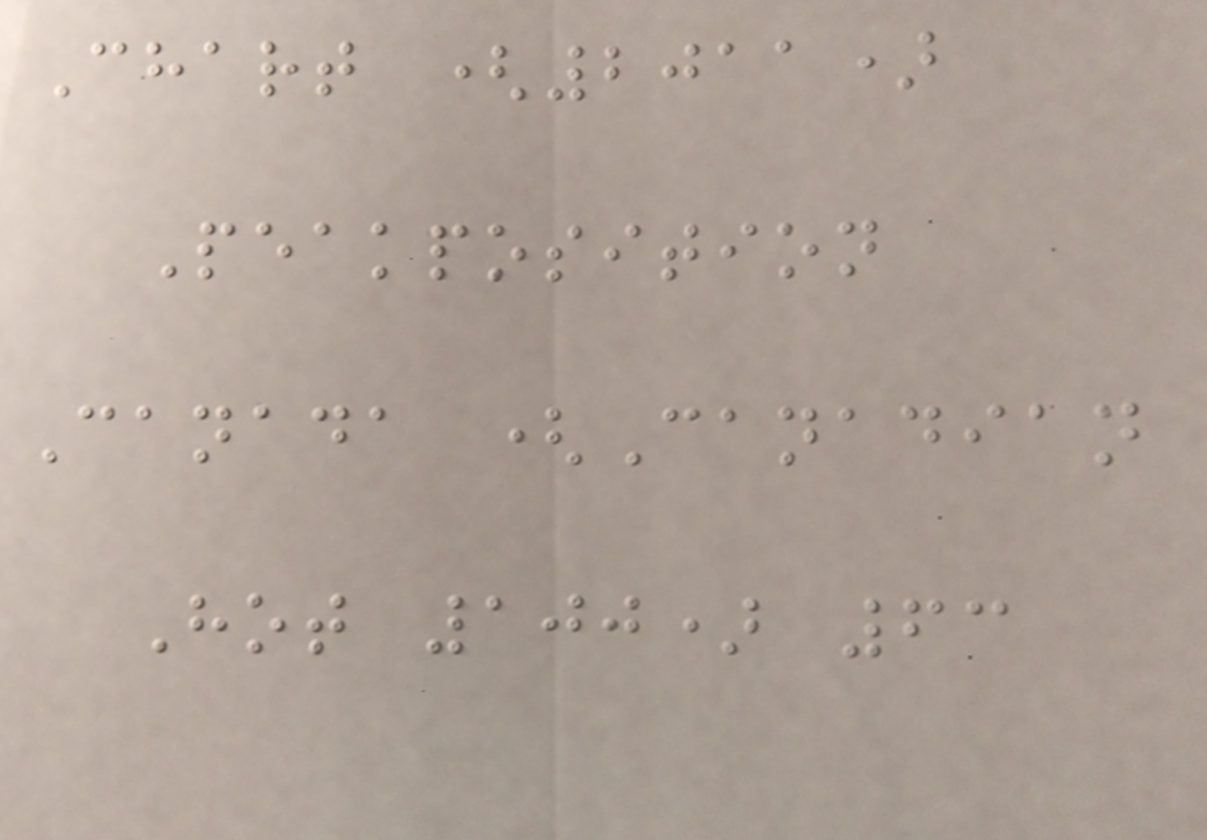Chart (2011)
Peakposition
Canada (Canadian
Hot 100) 63
